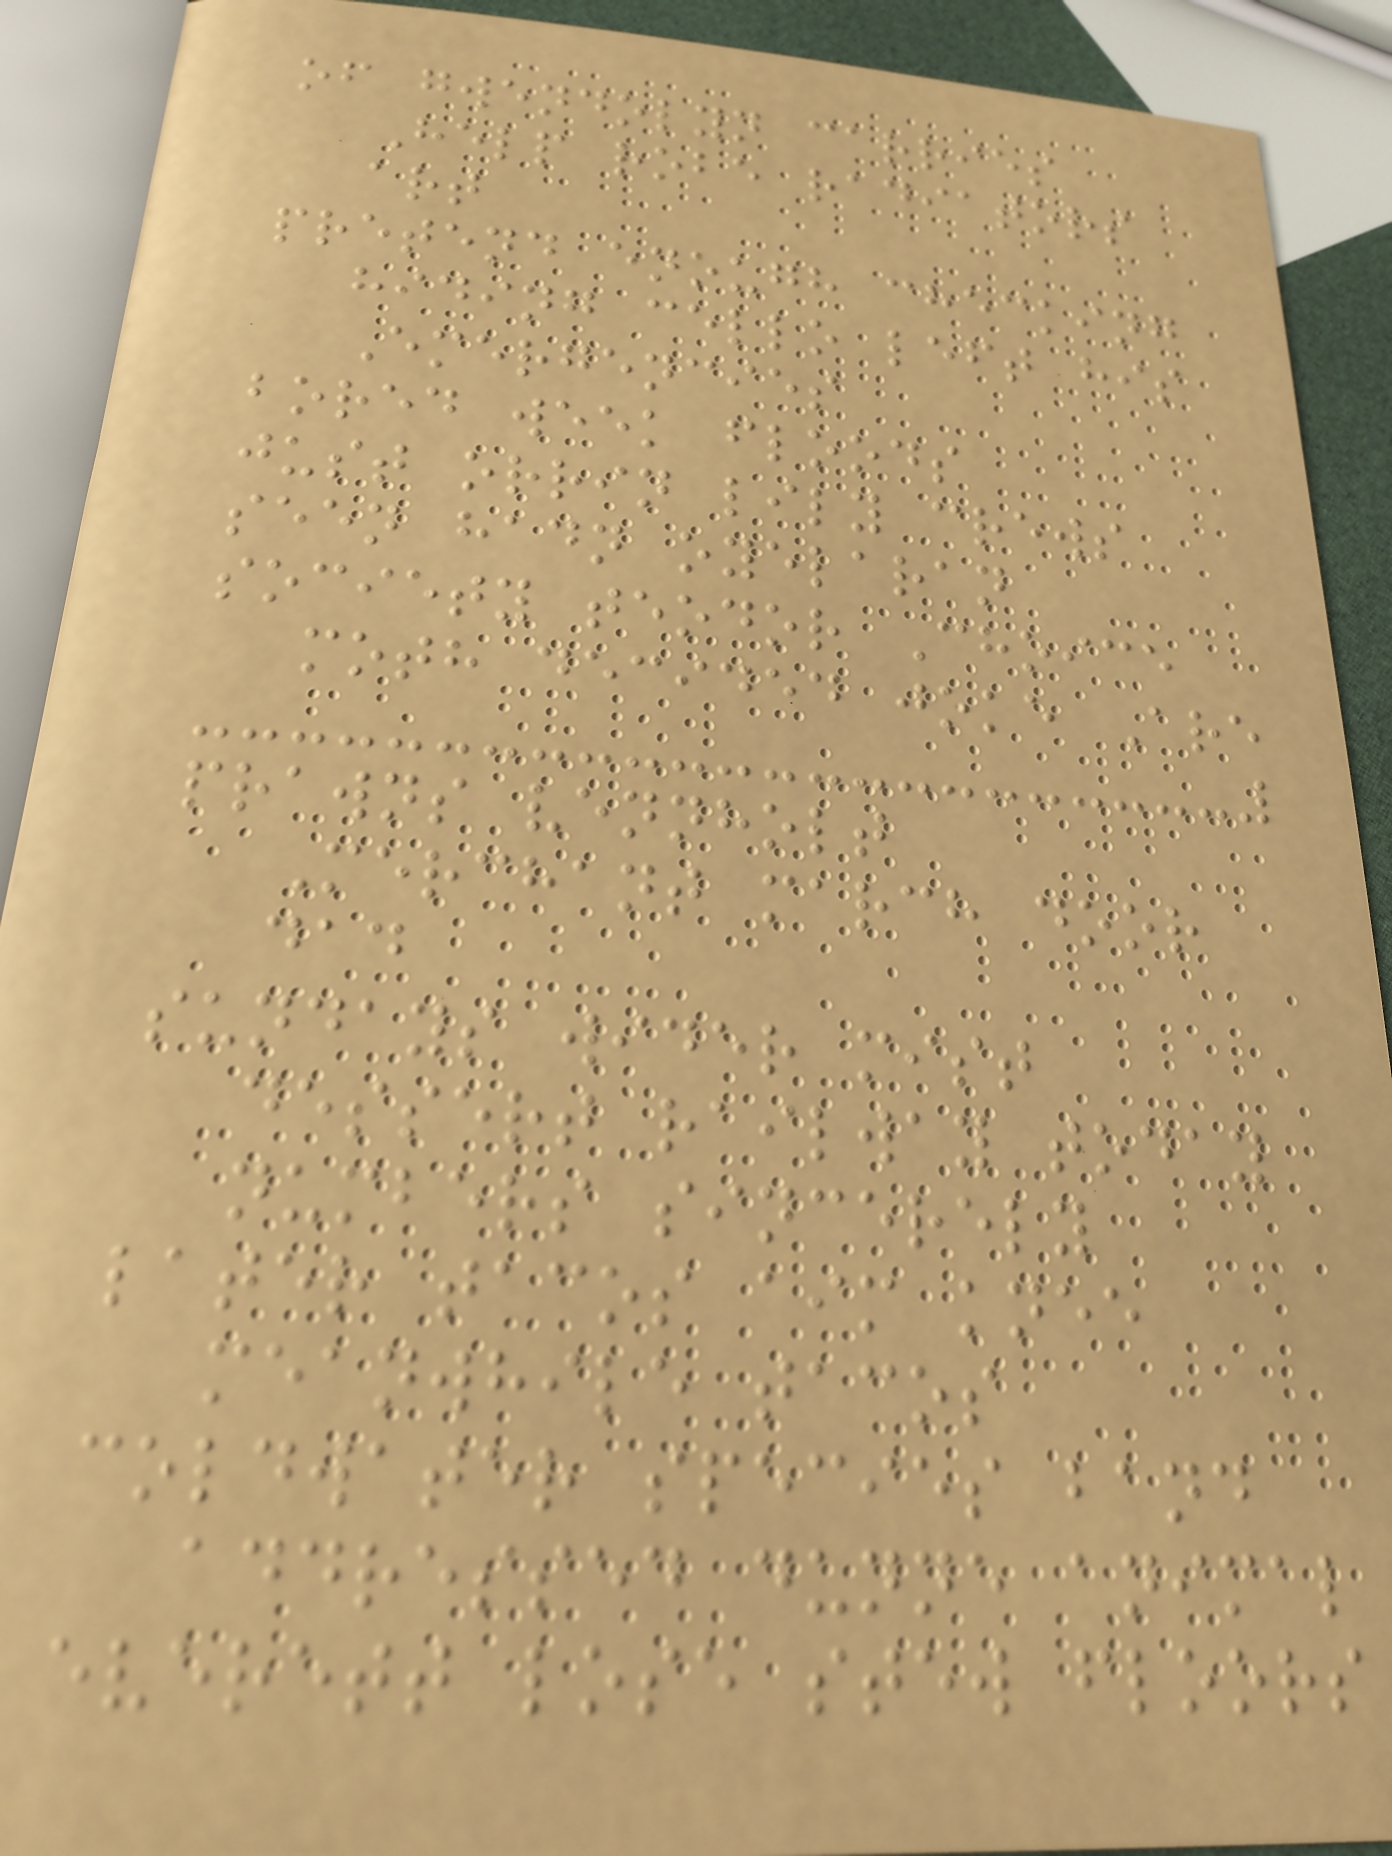of gwendolyn carries
Help robe radiators
art
pretend enough checking
hiding cello left his
Emergencies
bored week floods
just orrin lily crews
seen hadn oyelaran
society teodor Choice
moth decided joke Are
prawns vennholt
Merchant march door
dad
sundays wider mist
dessert railway today
numbers sincerely
later tacos aim knee
meanwhile tacos
coldwater species band
addressed dunne animal
everett lose stew floors
